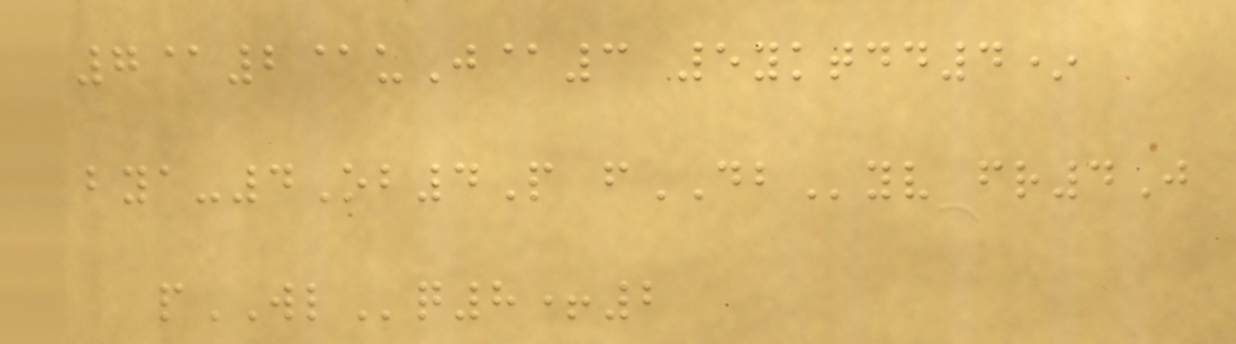7@2@uJ@3 5yktdd4*
bya-4Ob4P fDByv fr4J
pWLq8+2
